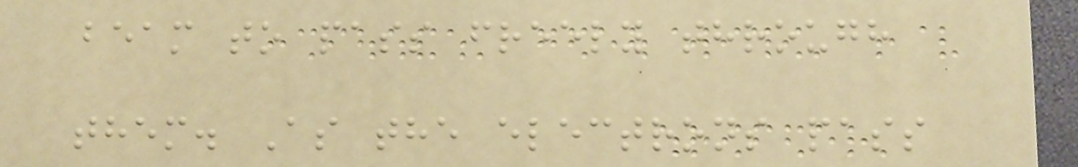beam to pass freely through
them. As the electrons pass
